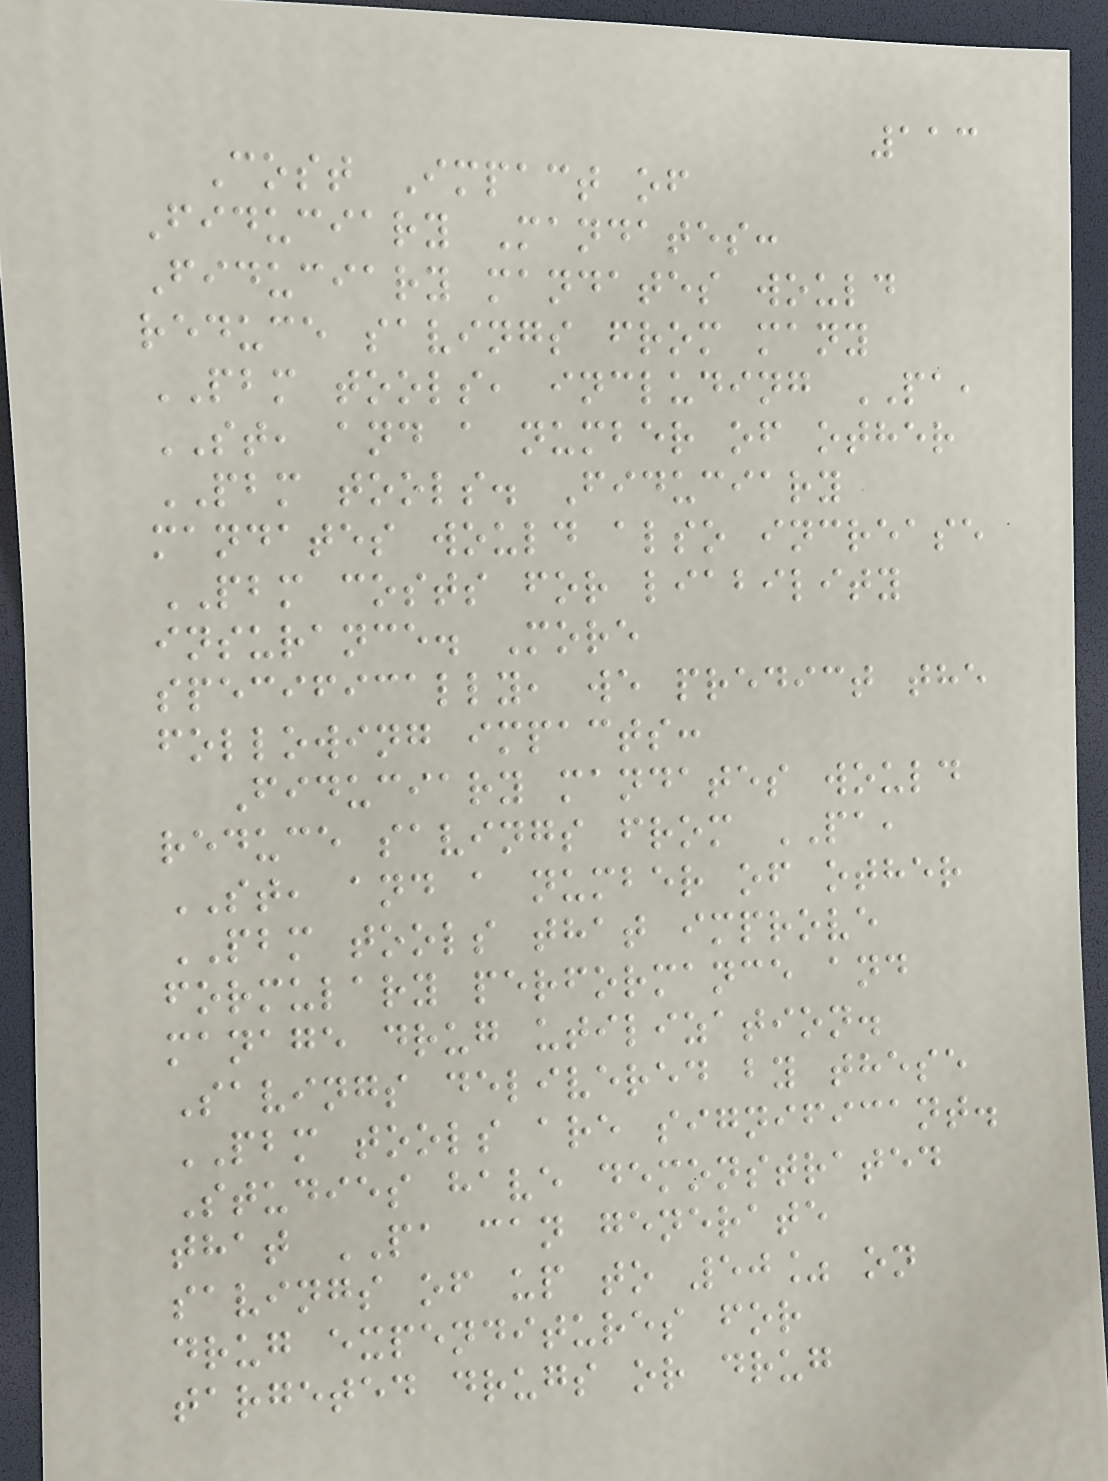113
Cost Impact of
Fiduciary Mandates:
Fiduciary mandates would
reduce savings from many
PBM tools, including PA,
ST, and a number of other
PBM tools. Fiduciary
mandates would also increase
PBM costs for liability
insurance. More
specifically, we predict the
following impacts:
Fiduciary mandates would
reduce savings from PA,
ST, and a number of other
PBM tools that improve
formulary performance and
manage drug utilization.
Savings delivered by these
PBM tools are significant.
Studies have demonstrated
that PA can generate
savings of up to 50% on
drug expenditures for
targeted drugs or drug
